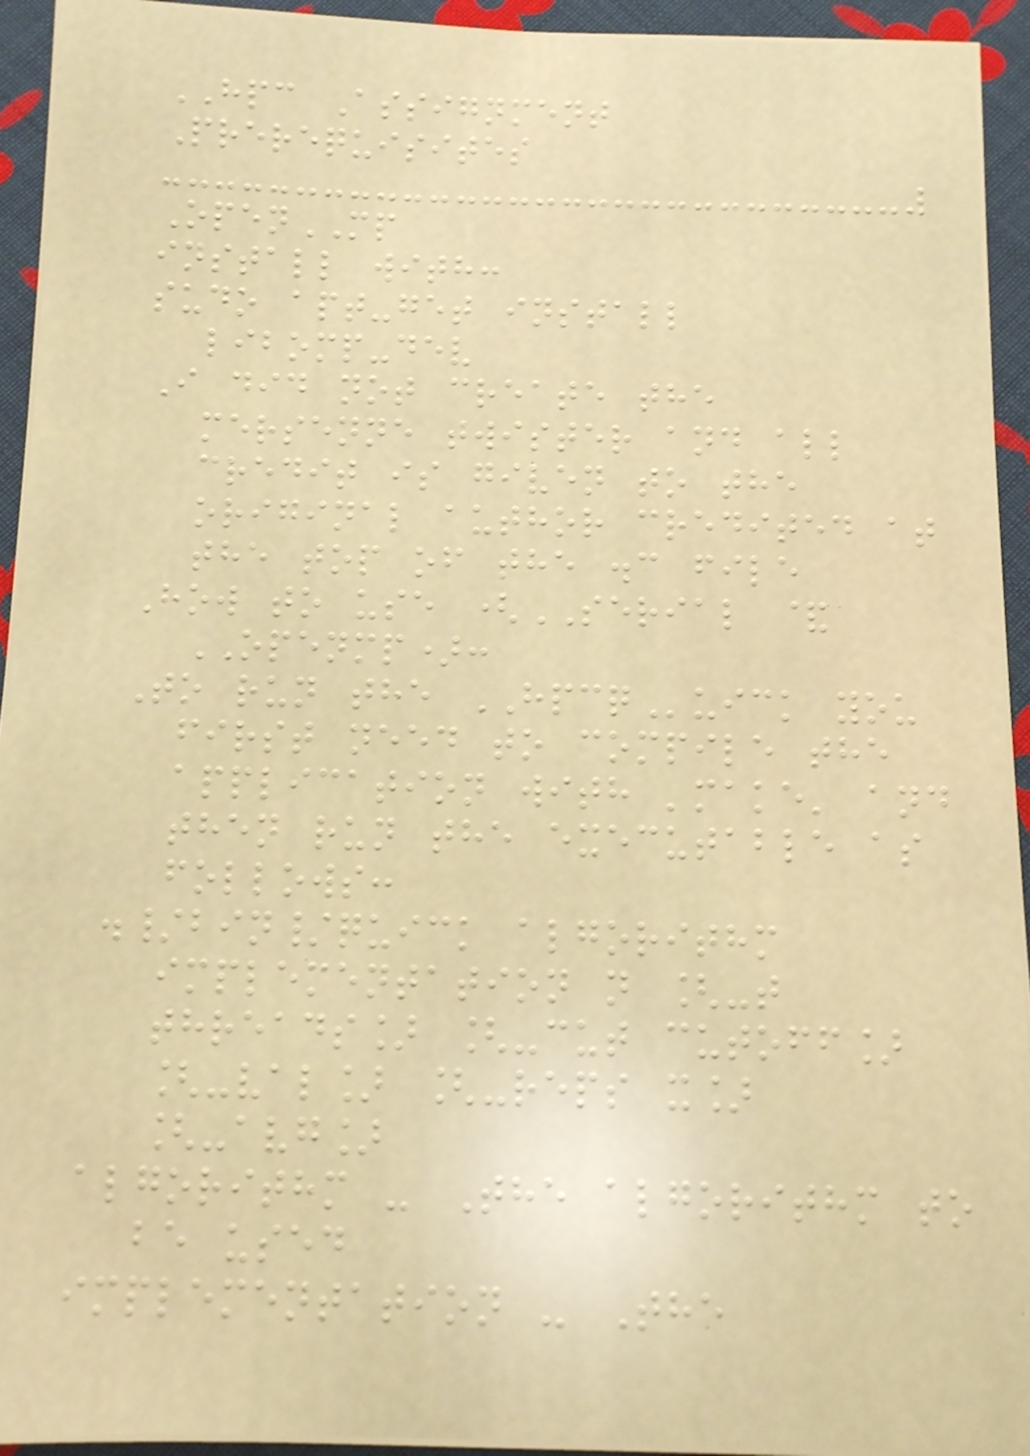HPC Assignment
Prerequisites
OpenMP
install with:
sudo apt-get install
libomp-dev
I did not create the
mersenne twister and all
credit is given to the
original author credited at
the top of the .c file
How to use (SERIAL &
OPENMP):
To run the HPCQuick you
first need to compile the
application with 'make' and
then run the executable as
follows:
./bin/quick algorithm
implementation n [-t
threads] [-cut cutoff]
[-val] [-reps x]
[-avg]
algorithm - The algorithm to
be used
implementation - The
